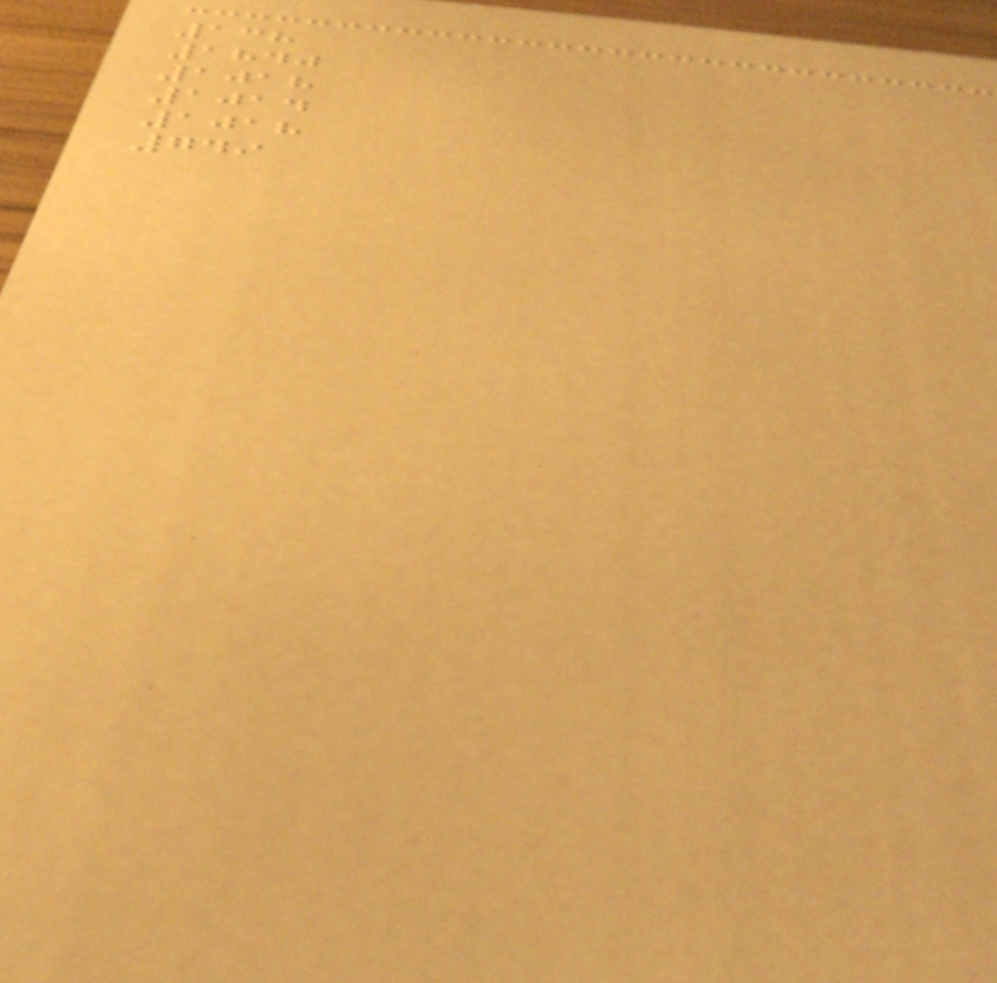138
1840
1018
1014
1018
749
